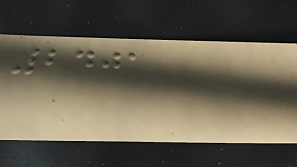2401
